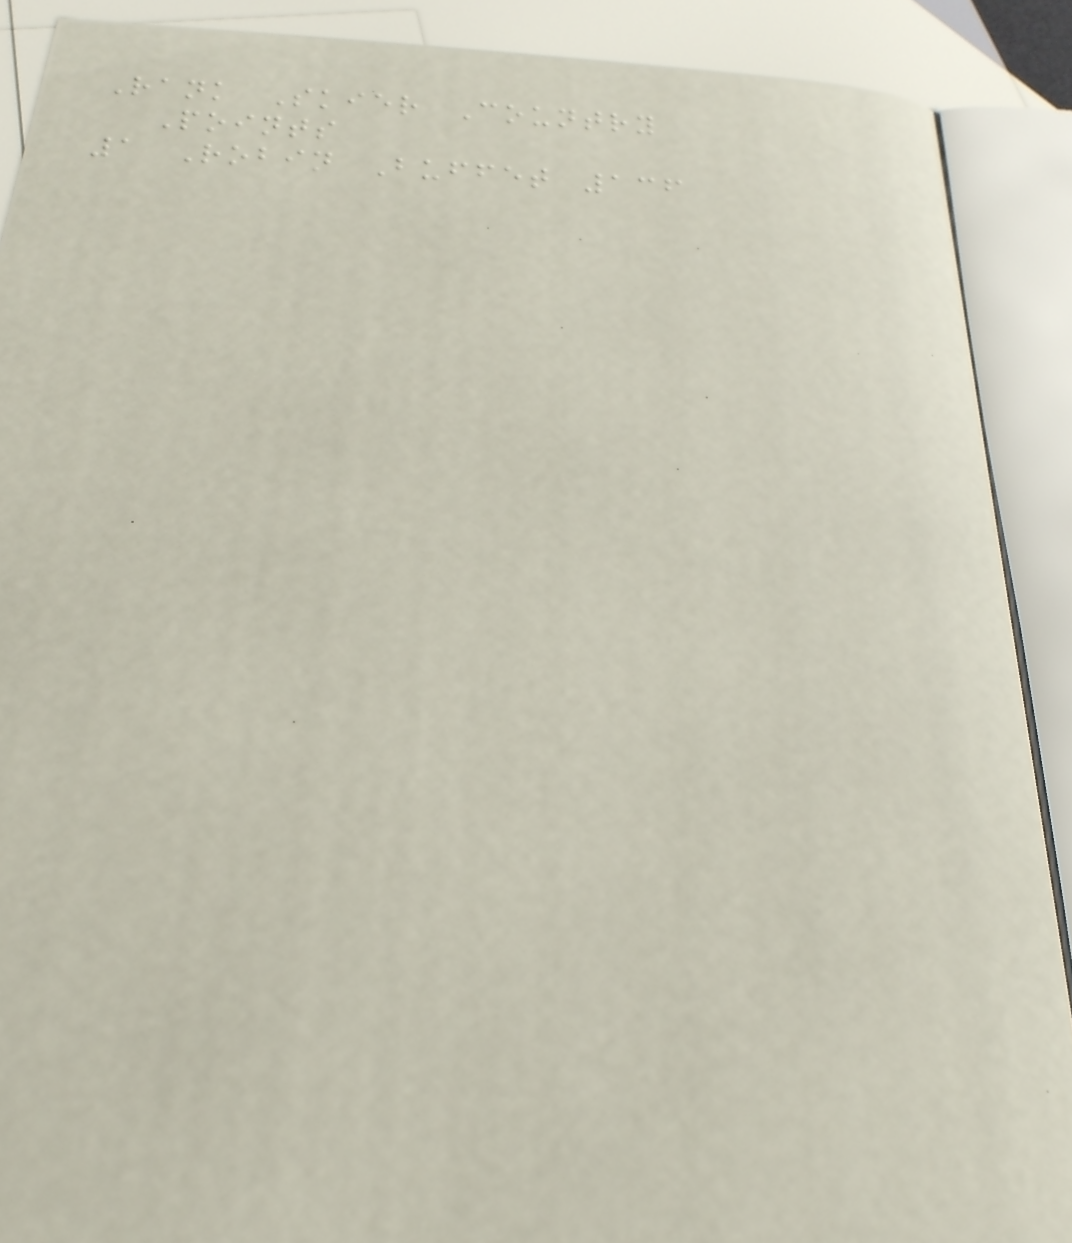Rank Skier Country
Points
1 Robin Buffet 136
